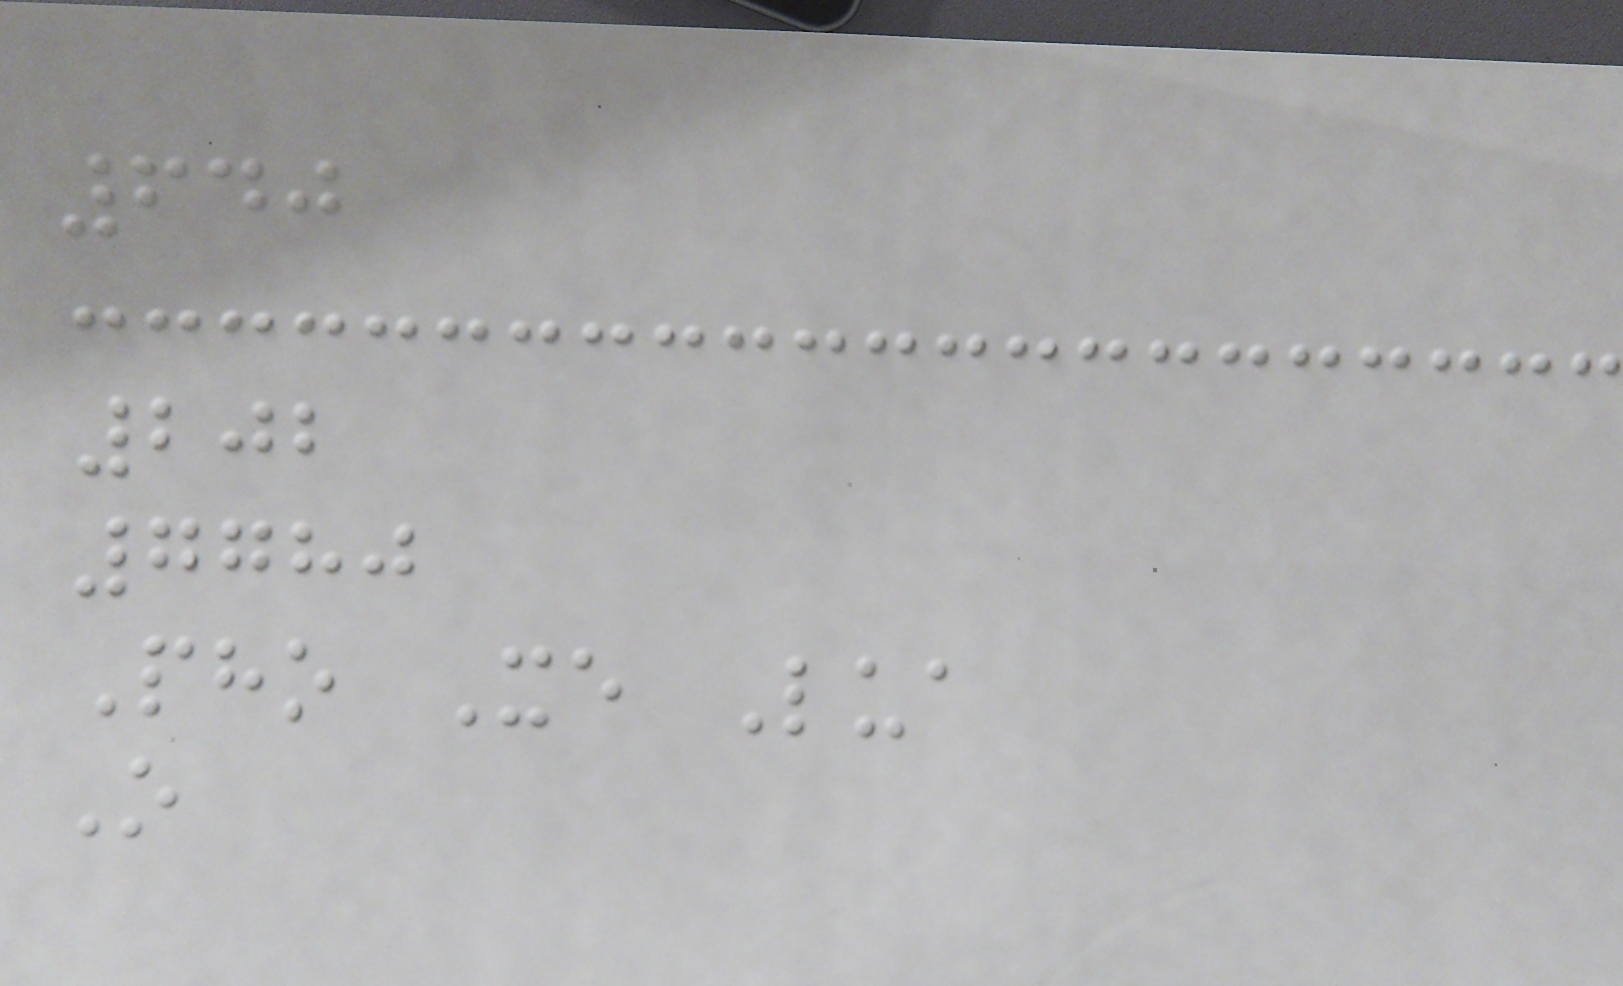640
202
7780
Pho Xe Lua
O
